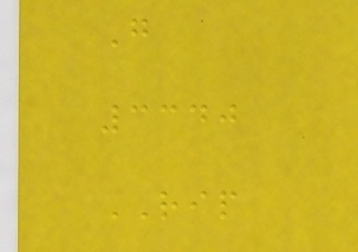G
3340
RIP
